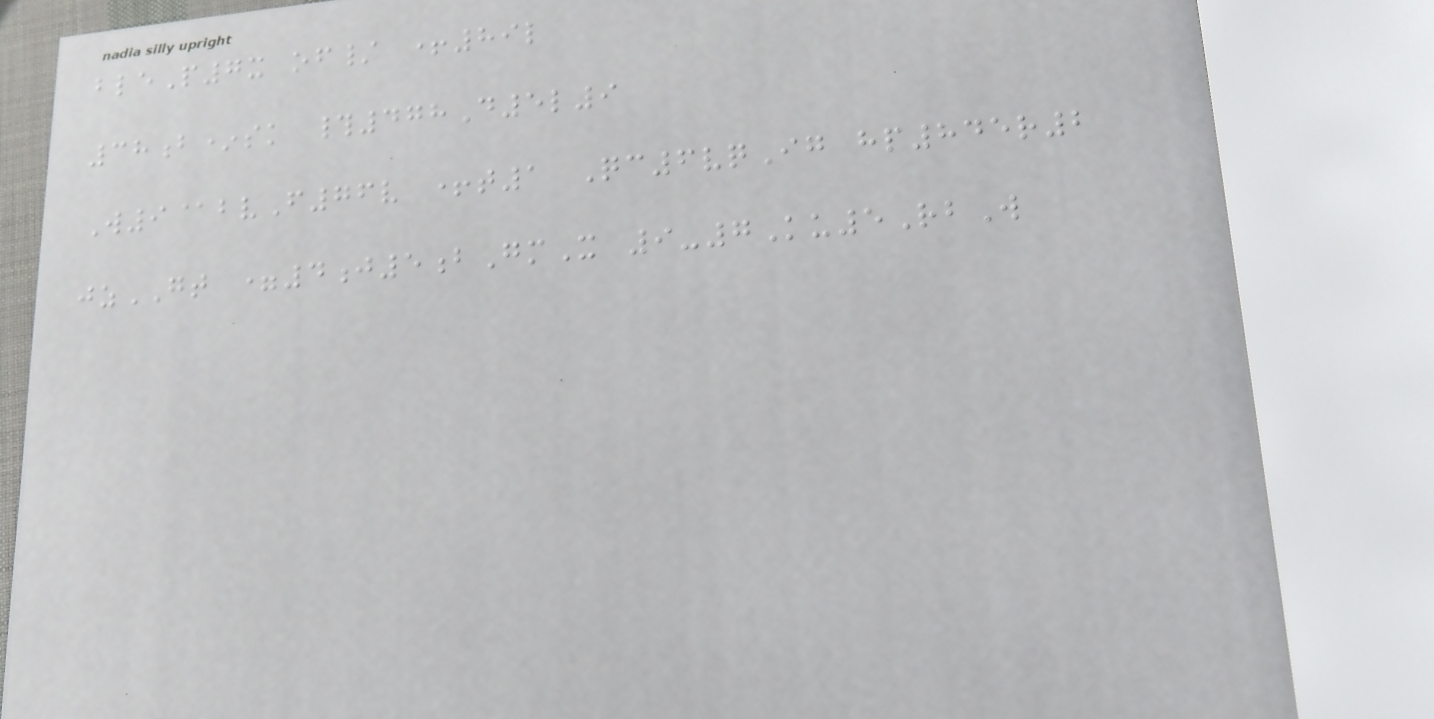bleP7x of/ +89l
38b*sk #478D5l9
W9@bvF76v +t1 Qc6vqIg hp845r2
jzGT =4j5bGmX 9-7Ku5RbW
